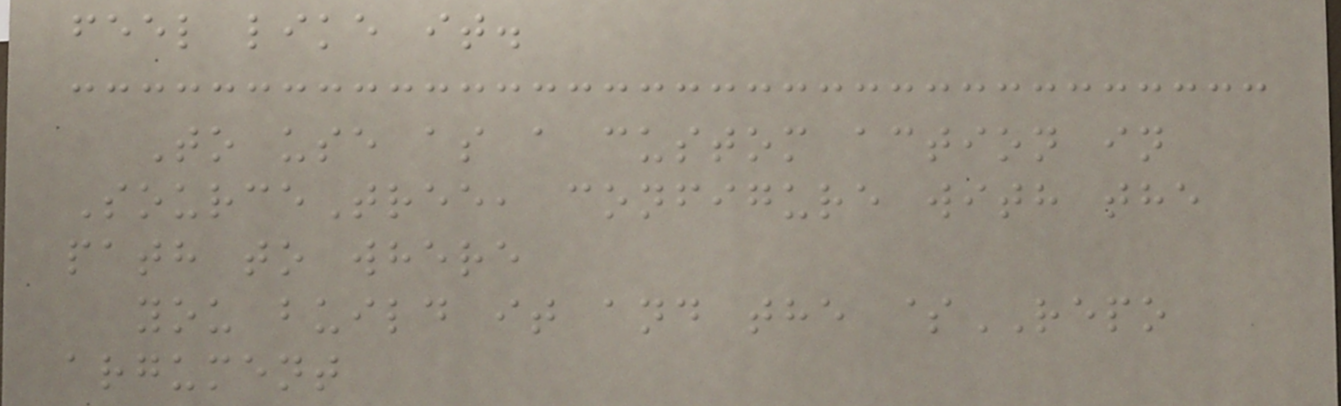feel like it.
To use as a custom action in
SourceTree, configure with the
path to where
you build it and the $REPO
argument
